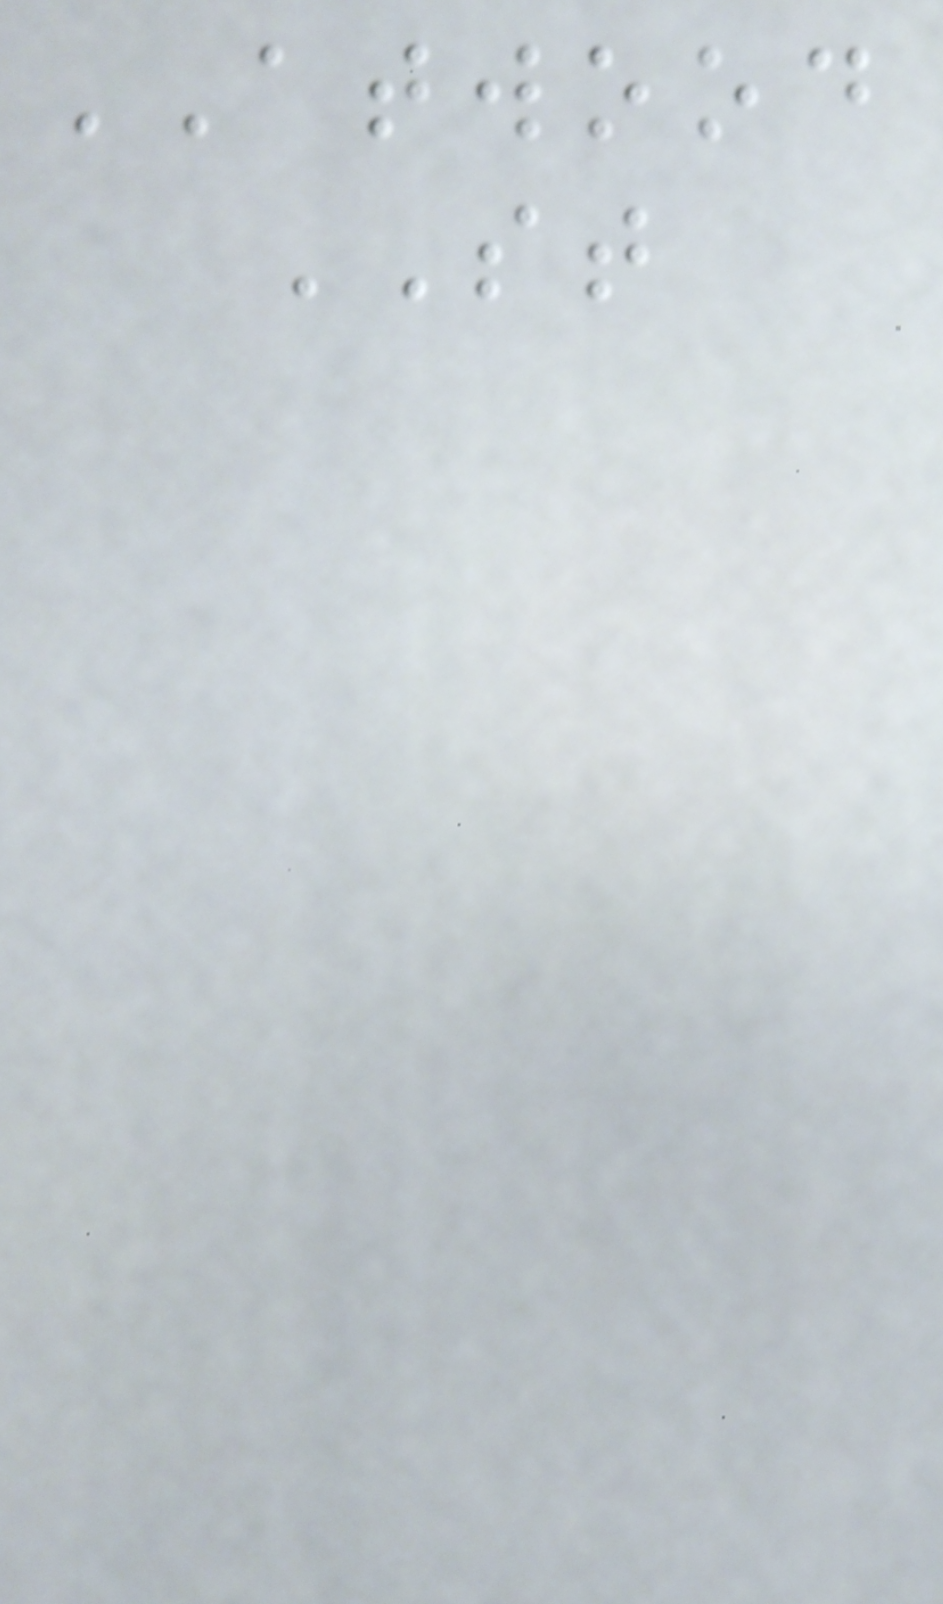ATWOOD
ST
